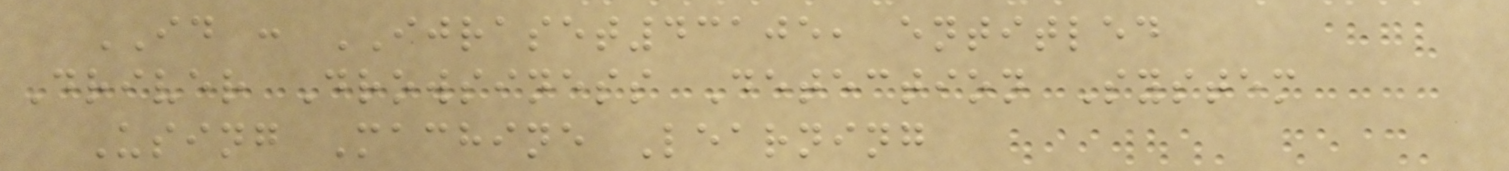ID : IJRASET43105, entitled
Driver Drowsiness Detection System
Using Machine Learning
